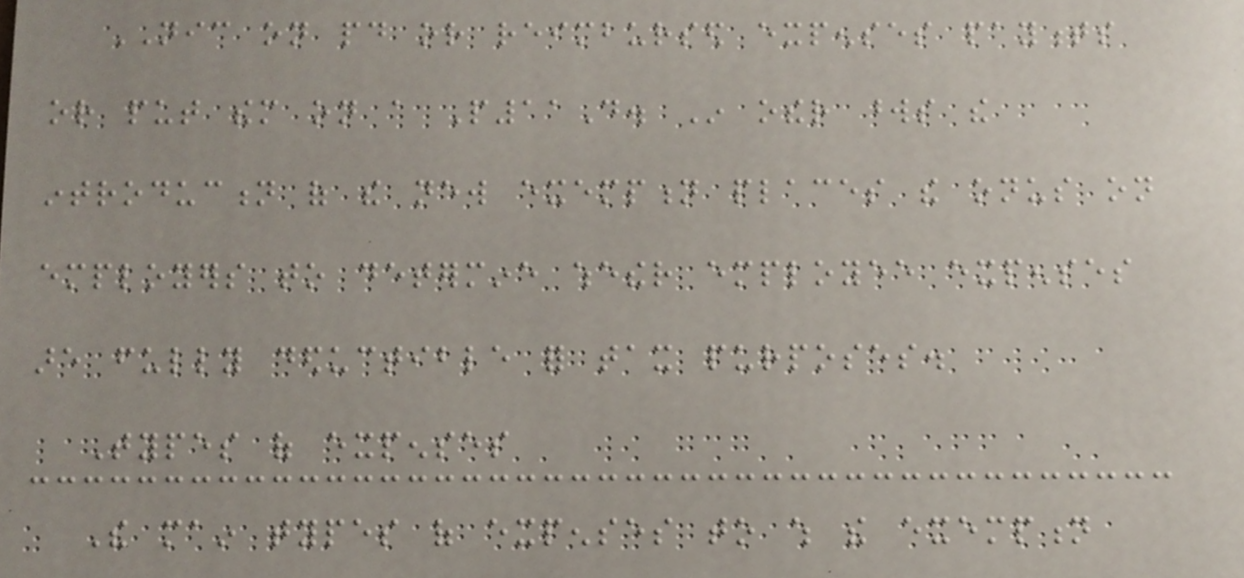NIC on paid or reimbursed expenses payments
or put them on a P11D. In other words the
introduction of the new exemption places the onus on
employers to determine whether employee expenses
are fully deductible for tax purposes.
Types of expenses
The main types of expenses to which the exemption
